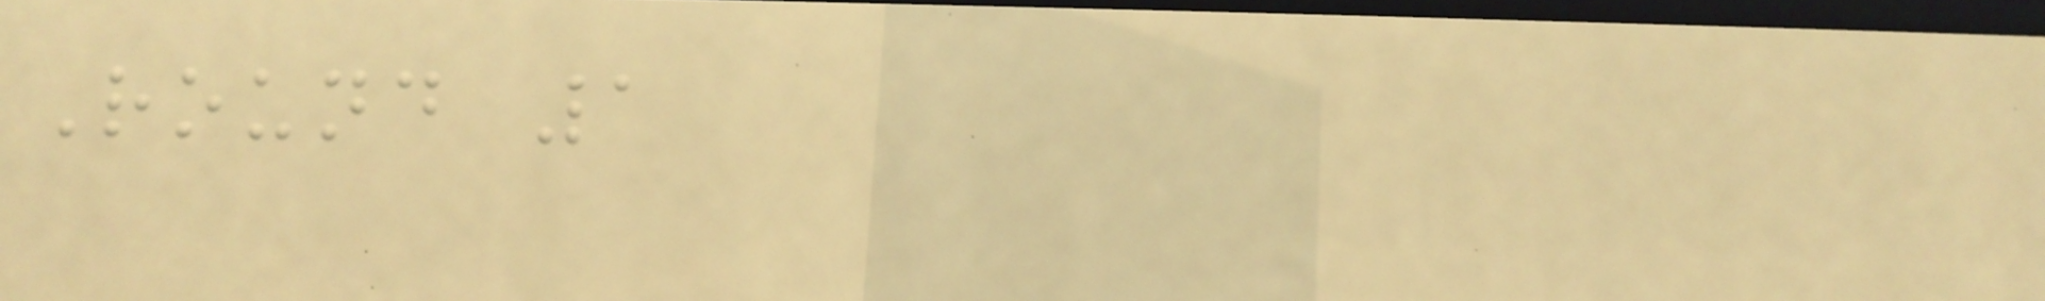Round 1
